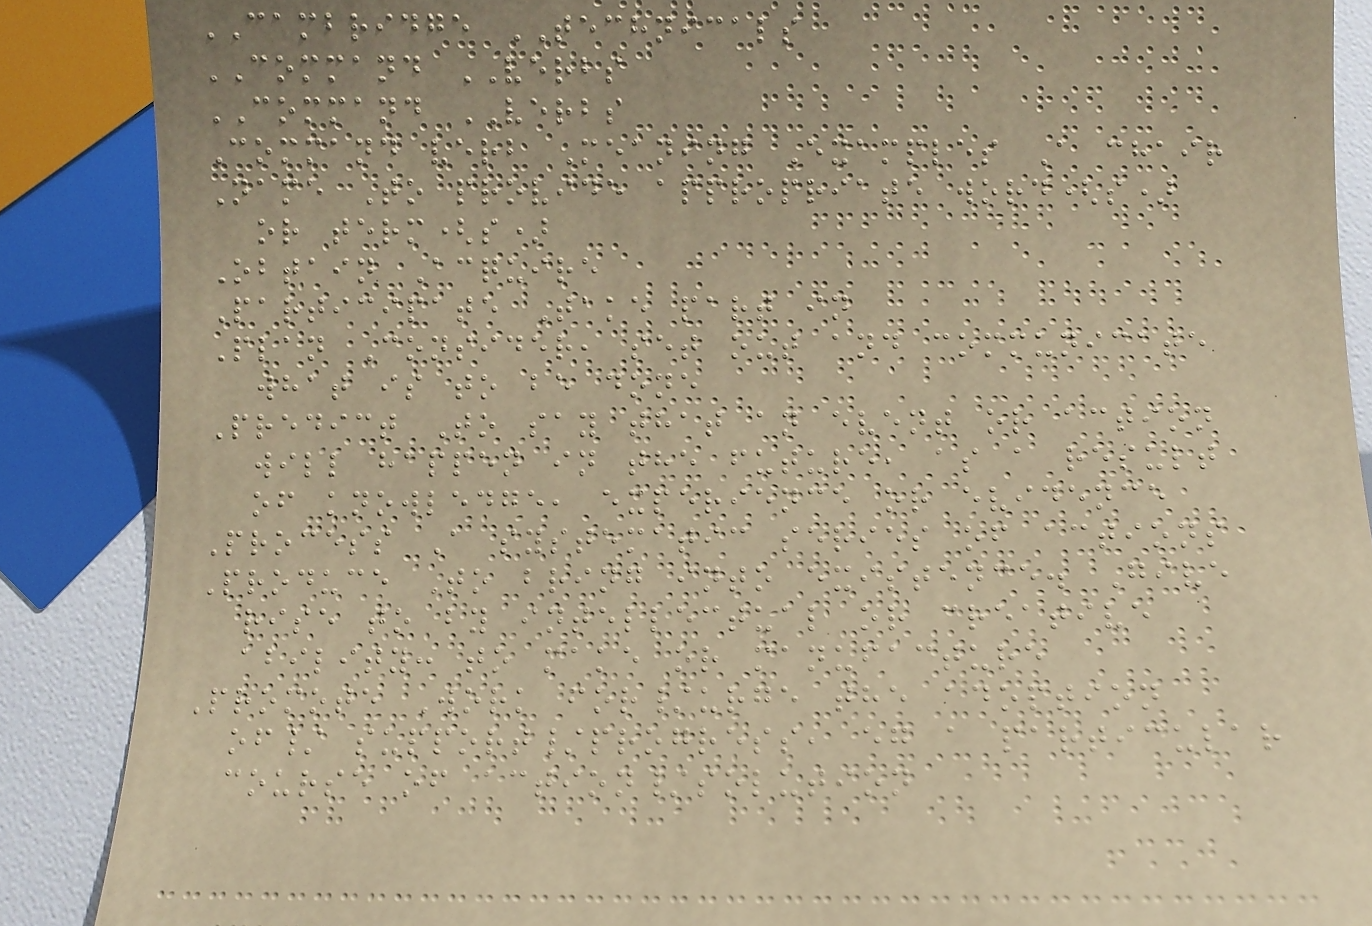CAMBRIDGE TECHNICALS
COMMAND VERBS
COMMAND VERBS
Command verb Meaning Examples A chair
Name To provide appropriate word(s)
or term(s)
Obtain Acquire
Participate Take part in
Plan Consider, set out and communicate
what is to be done
Predict To say that an event or action
will happen in the future, as a result
of knowledge, experience or evidence
Process A systematic series of actions
Produce To bring into existence. Give
rise to by intellectual or creative
ability: to make or manufacture
Promote Work for/urge the adoption
of/ support/progress, eg a particular
course of action/solution
